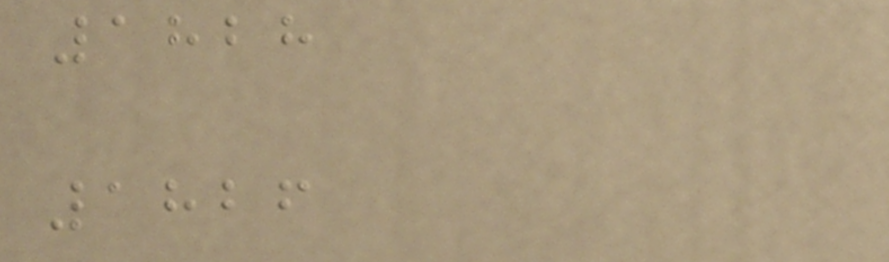1828
1826
